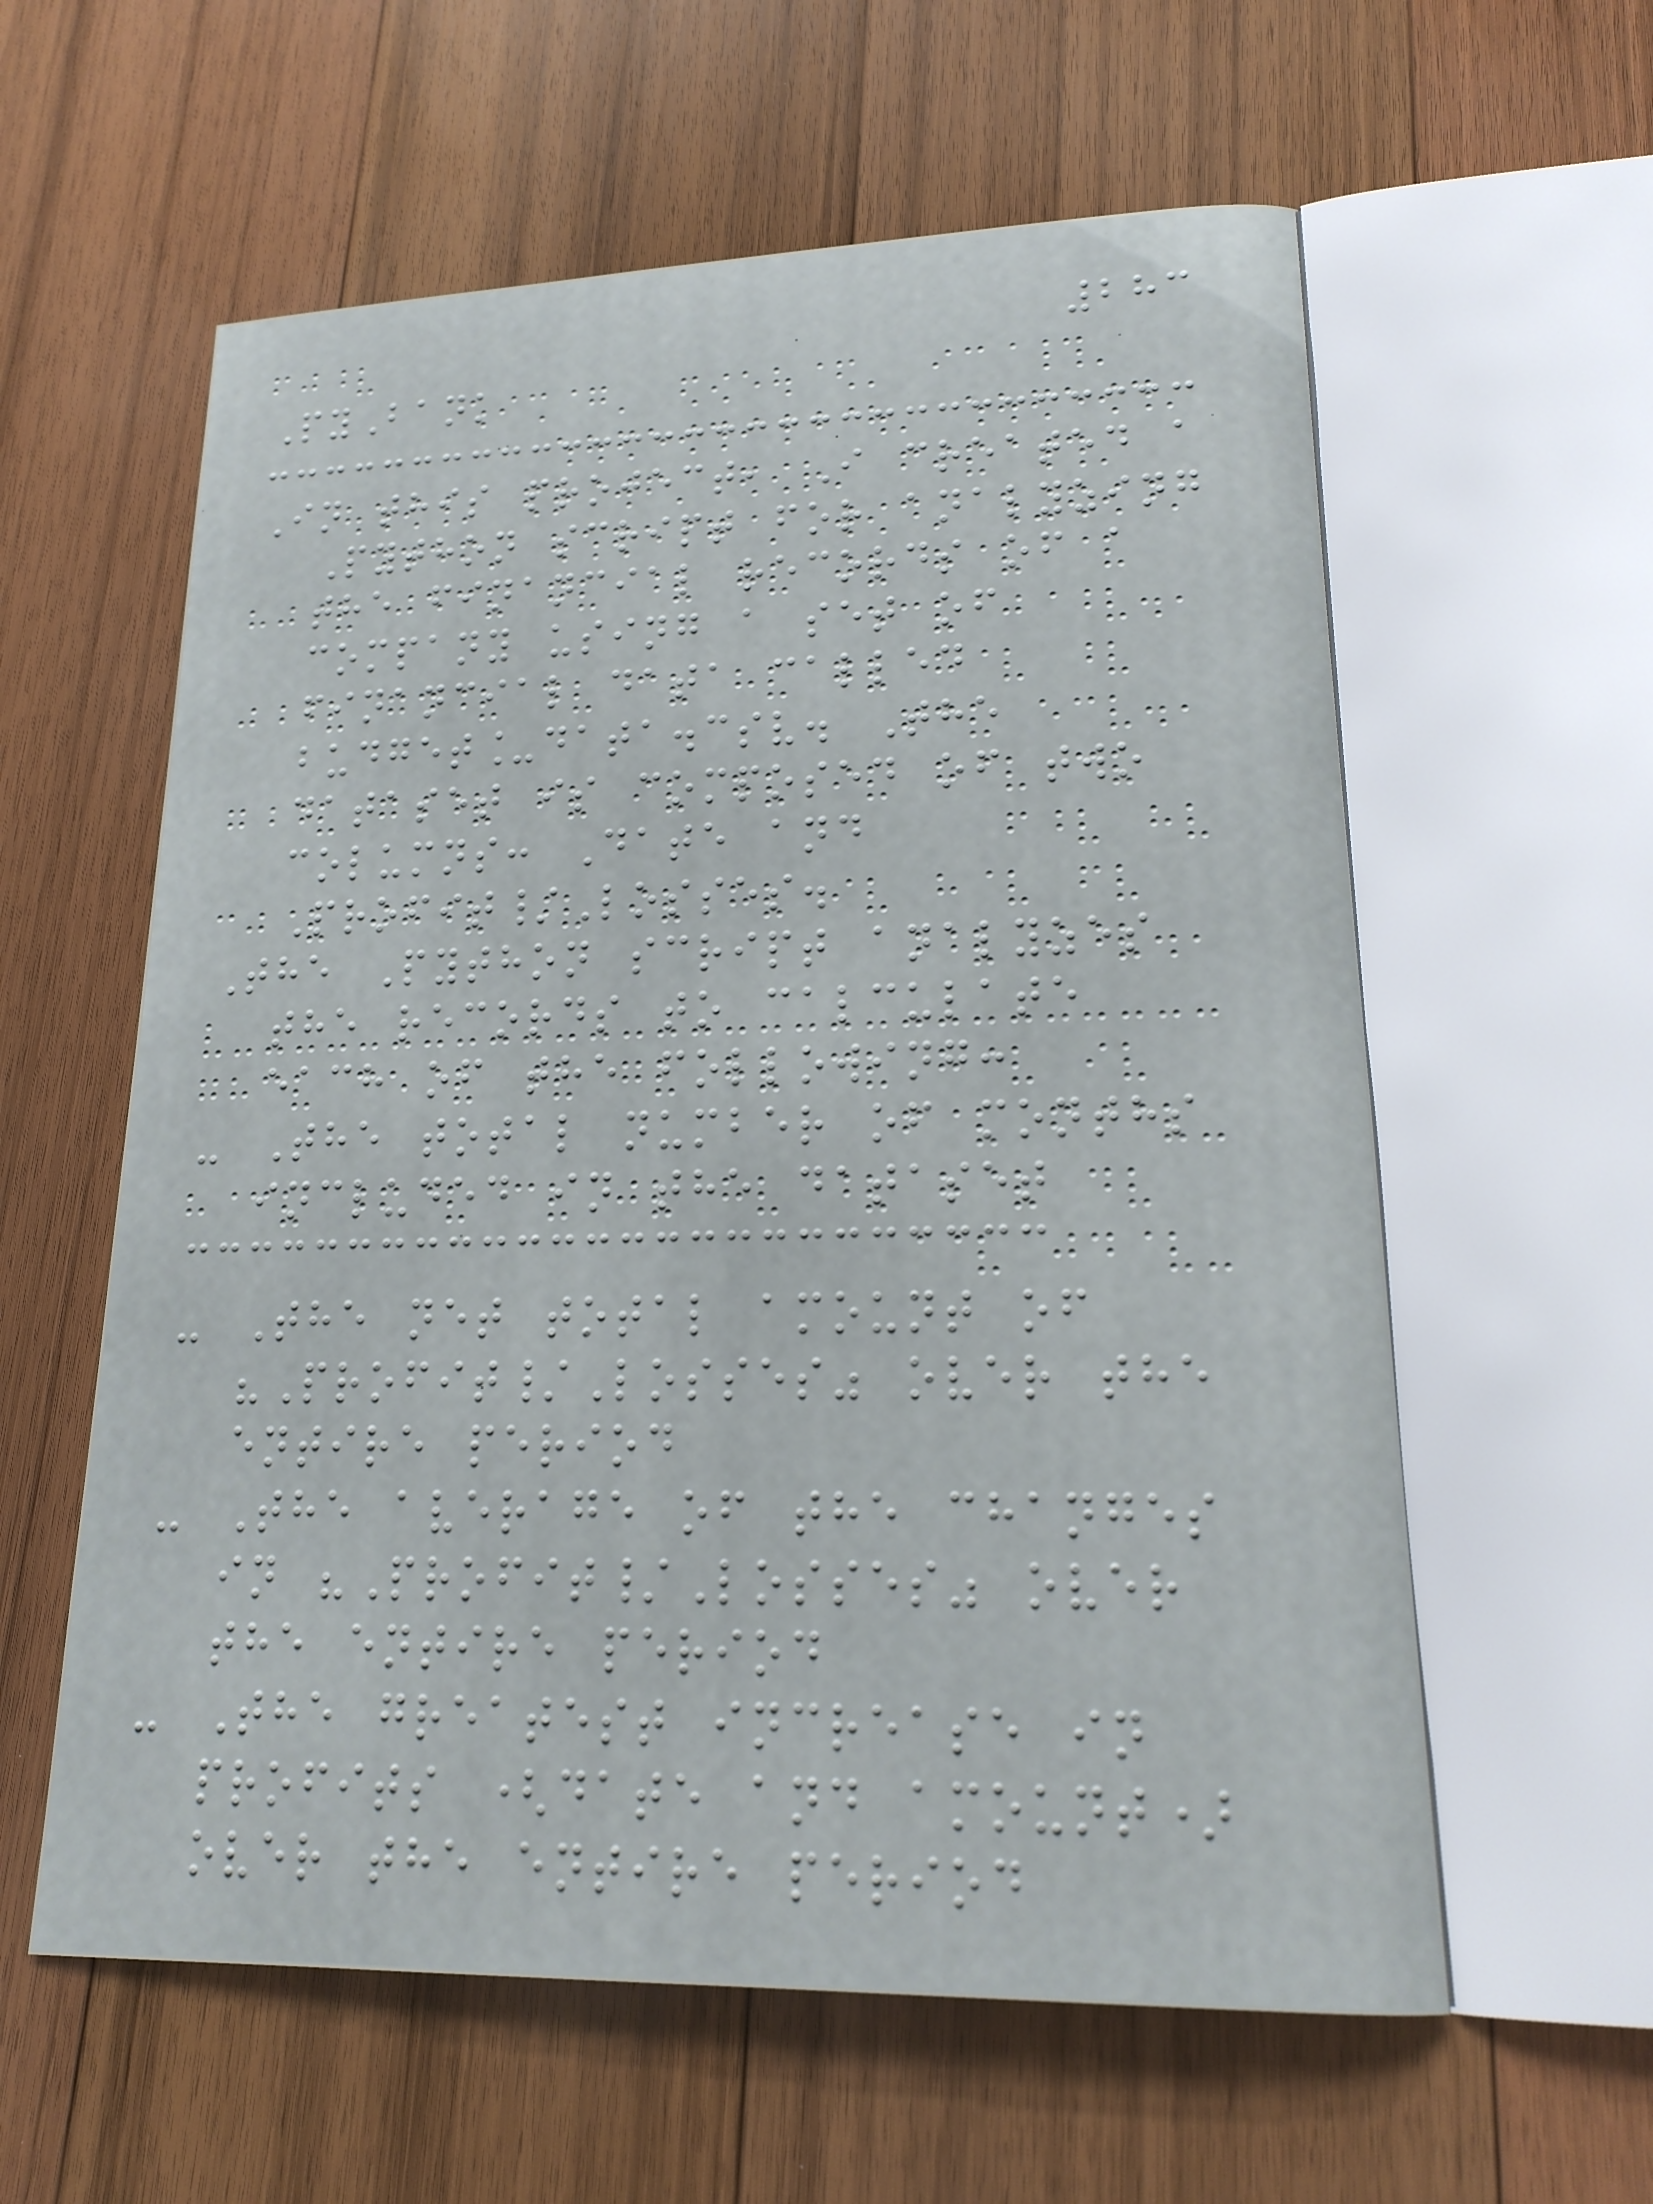283
PyBank
In this project, I created a
Python script for analyzing
the financial records of a
company using a set of
financial data called
budget_data.csv. The
dataset is composed of two
columns: Date and
Profit/Losses.
The Python script analyzes
the records to calculate
each of the following:
- The total number of months
included in the dataset
- The net total amount of
"Profit/Losses" over the
entire period
- The average of the changes
in "Profit/Losses" over
the entire period
- The greatest increase in
profits (date and amount)
over the entire period
